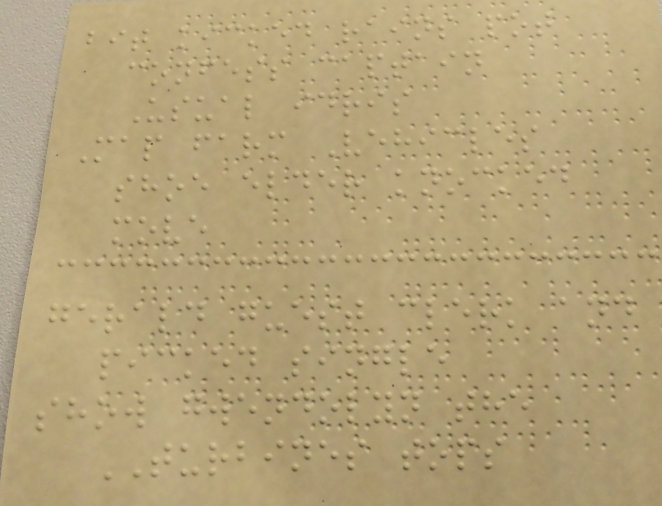bit kicked rains pot
confess captain
Usual idris
Map farm Vehicles
shoe elder knocked
move
gerald guest clerk and
picked single
show gwendolyn the
TURBINES tops
